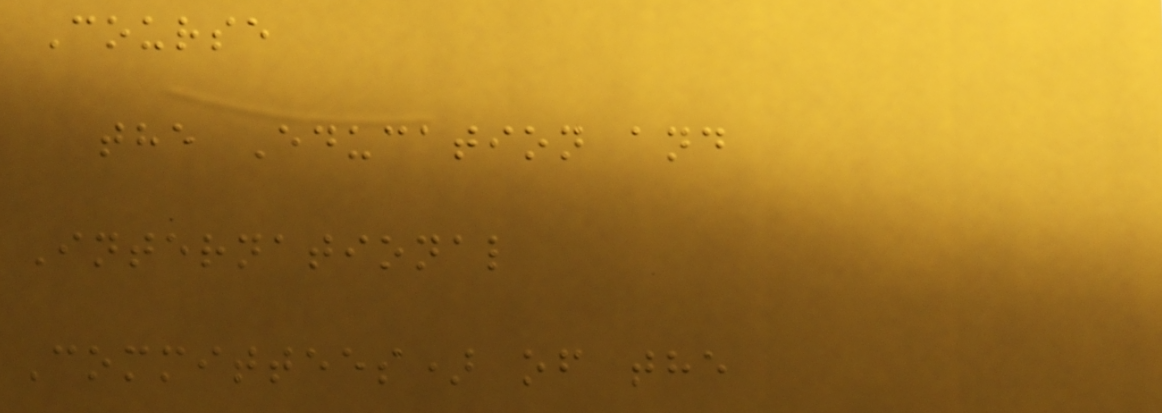Course
the Education and
International
Committees) of the
